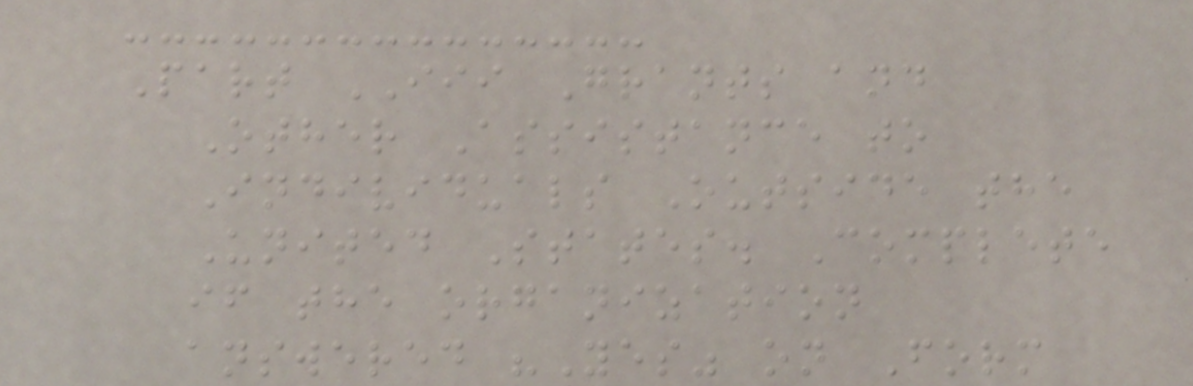Part III Grants and
Other Assistance to
Individuals Outside the
United States. Complete
if the organization
answered "Yes" on Form
